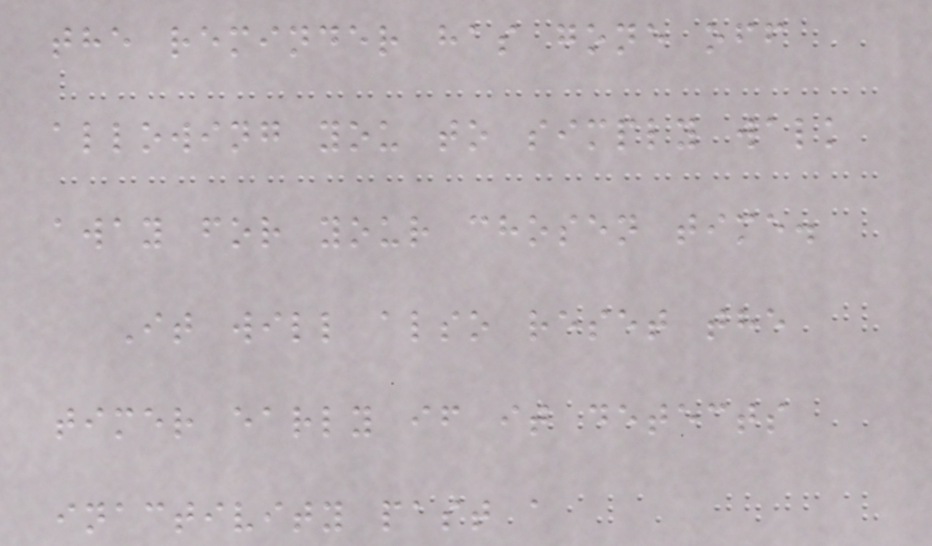the reminder has gone off
allowing you to simply walk
away for your chosen time.
It will also reset the
timer early if it detects
inactivity past a
